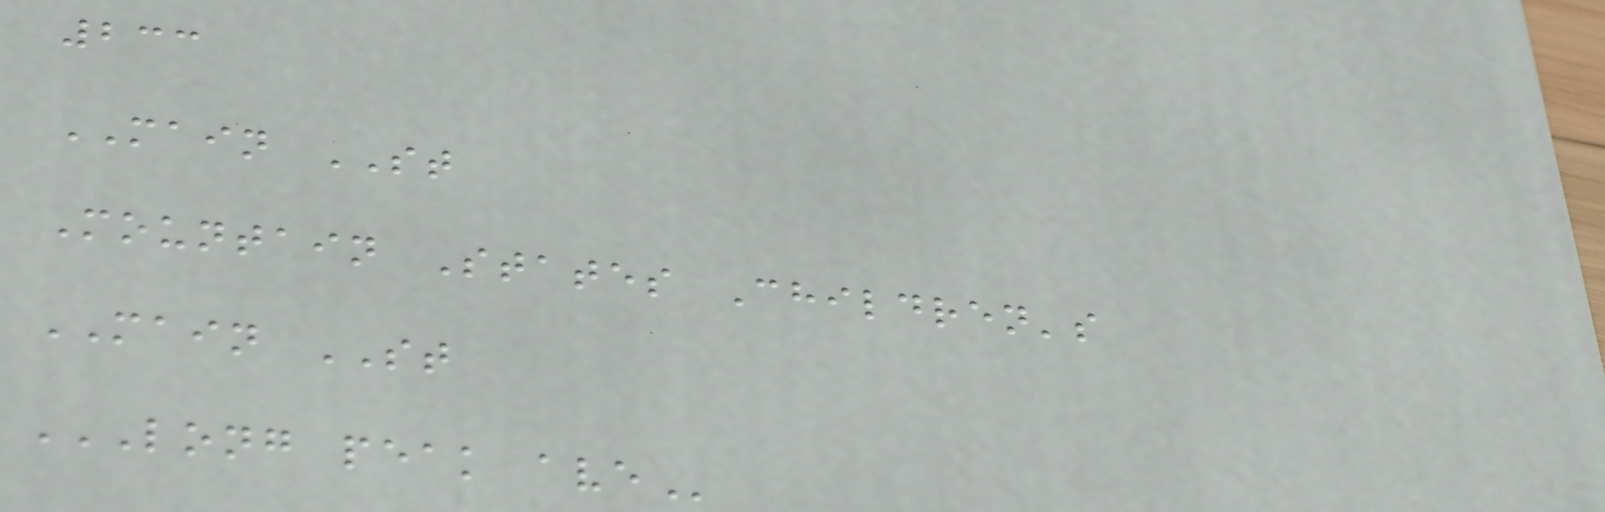233
MAIN ST
Mountain States Children's
MAIN ST
LONG PEAK AVE
